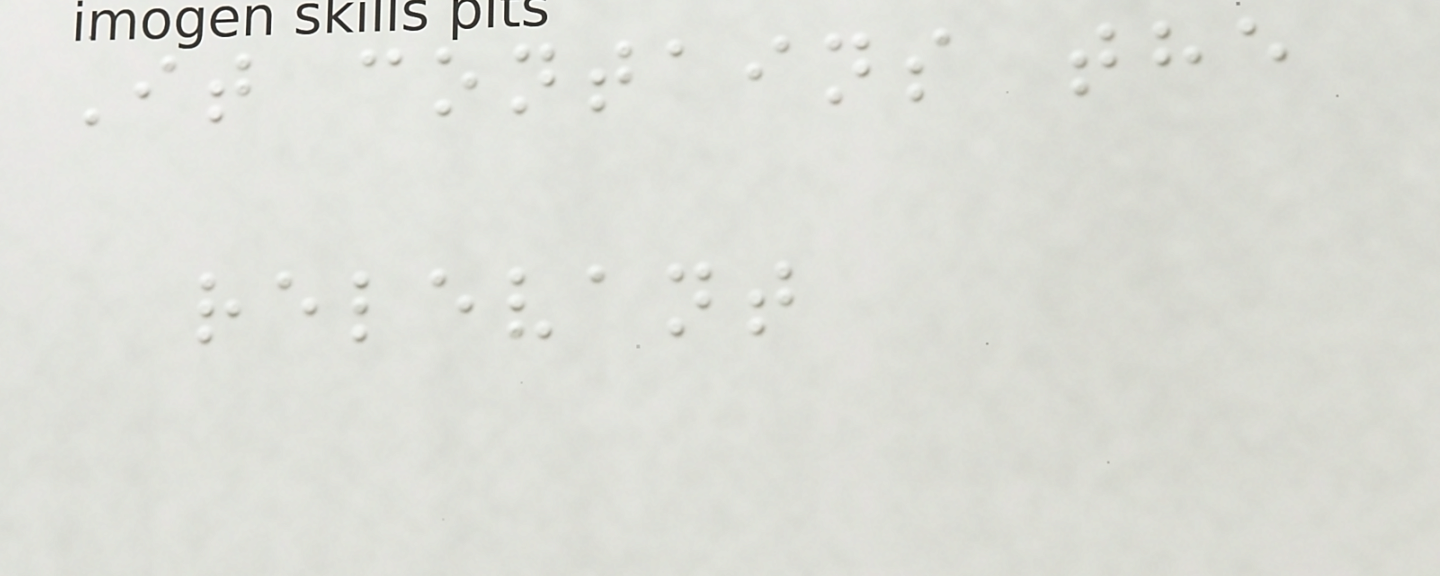It contains the
relevant
